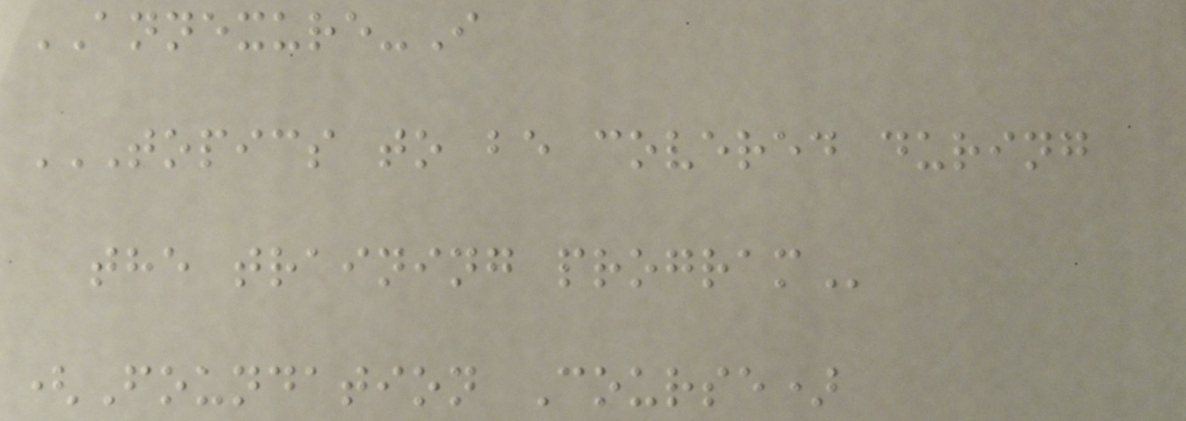ANNEXURE-I
TOPICS TO BE COVERED DURING
THE TRAINING PROGRAM
(Foundation Course)
